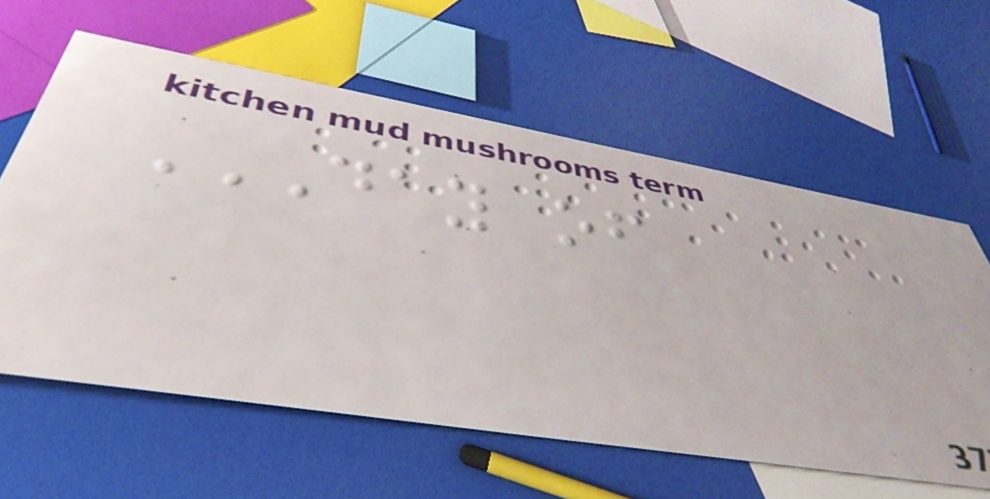DAY OF
